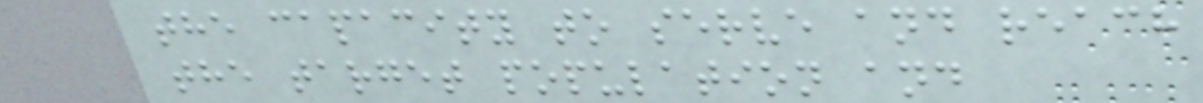the capacity to serve and reach
the target population and
